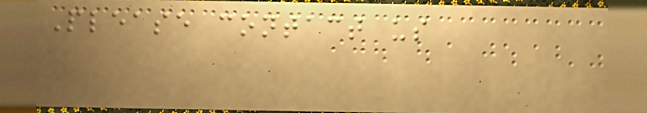Please contact us
